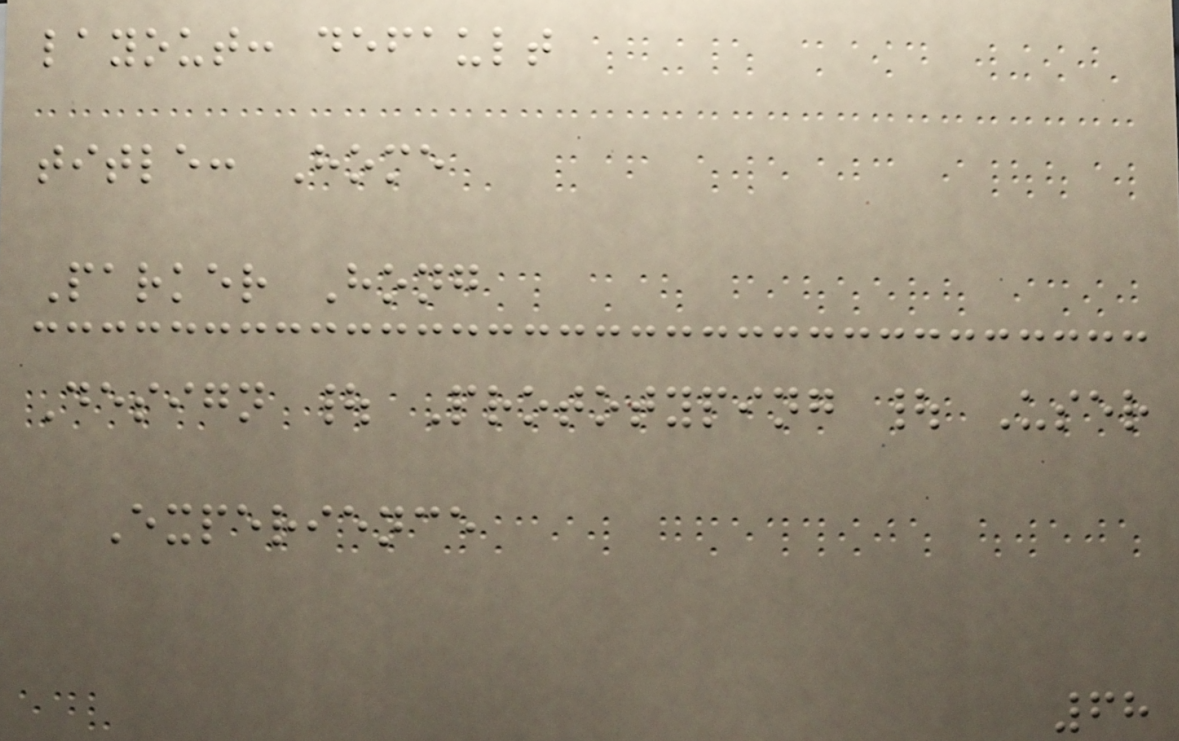layout: default
title: Home
Parker Hong
Design | Prototyping | User
Experience
68
